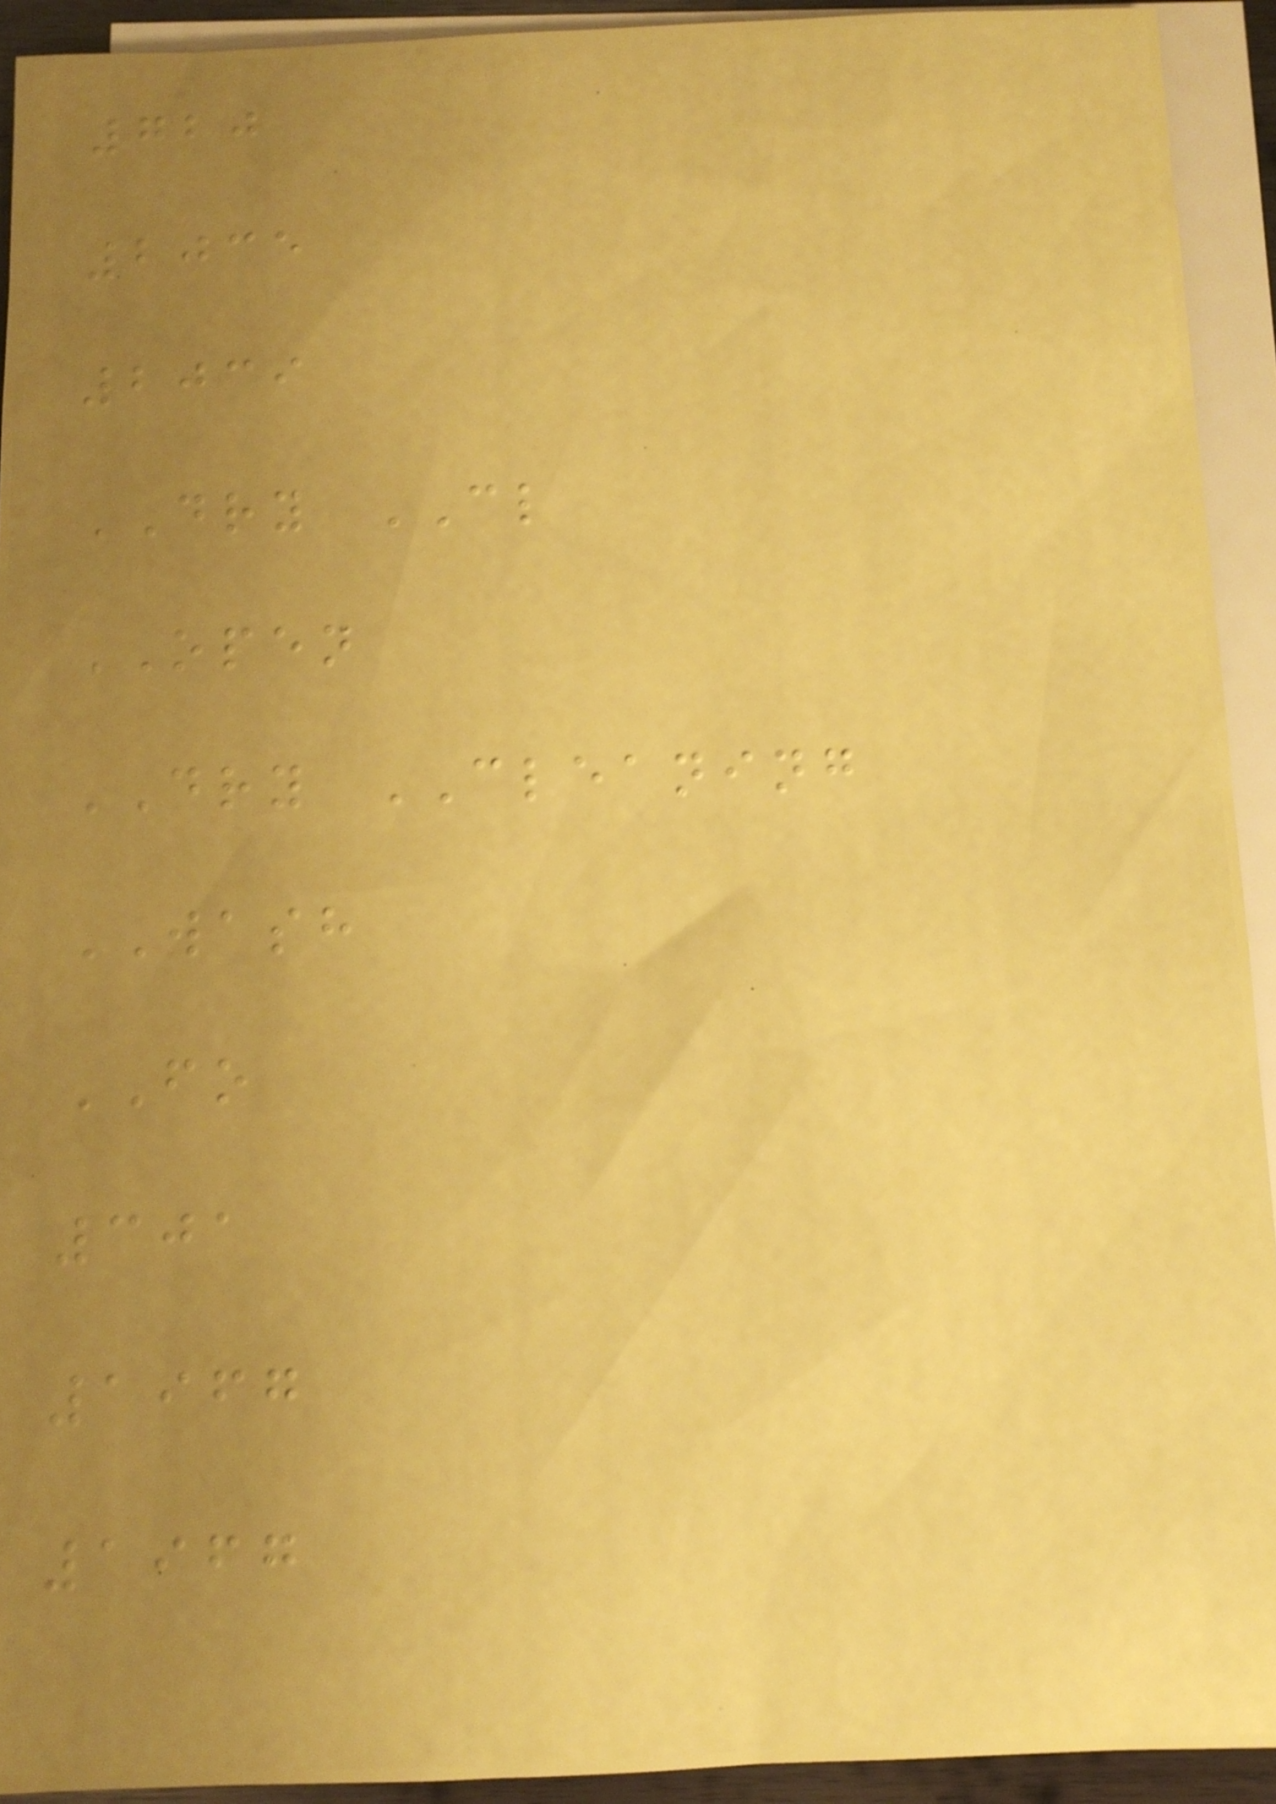720
2035
2039
DRY CL
OPEN
DRY CLEANING
WASH
FO
301
1967
1967
